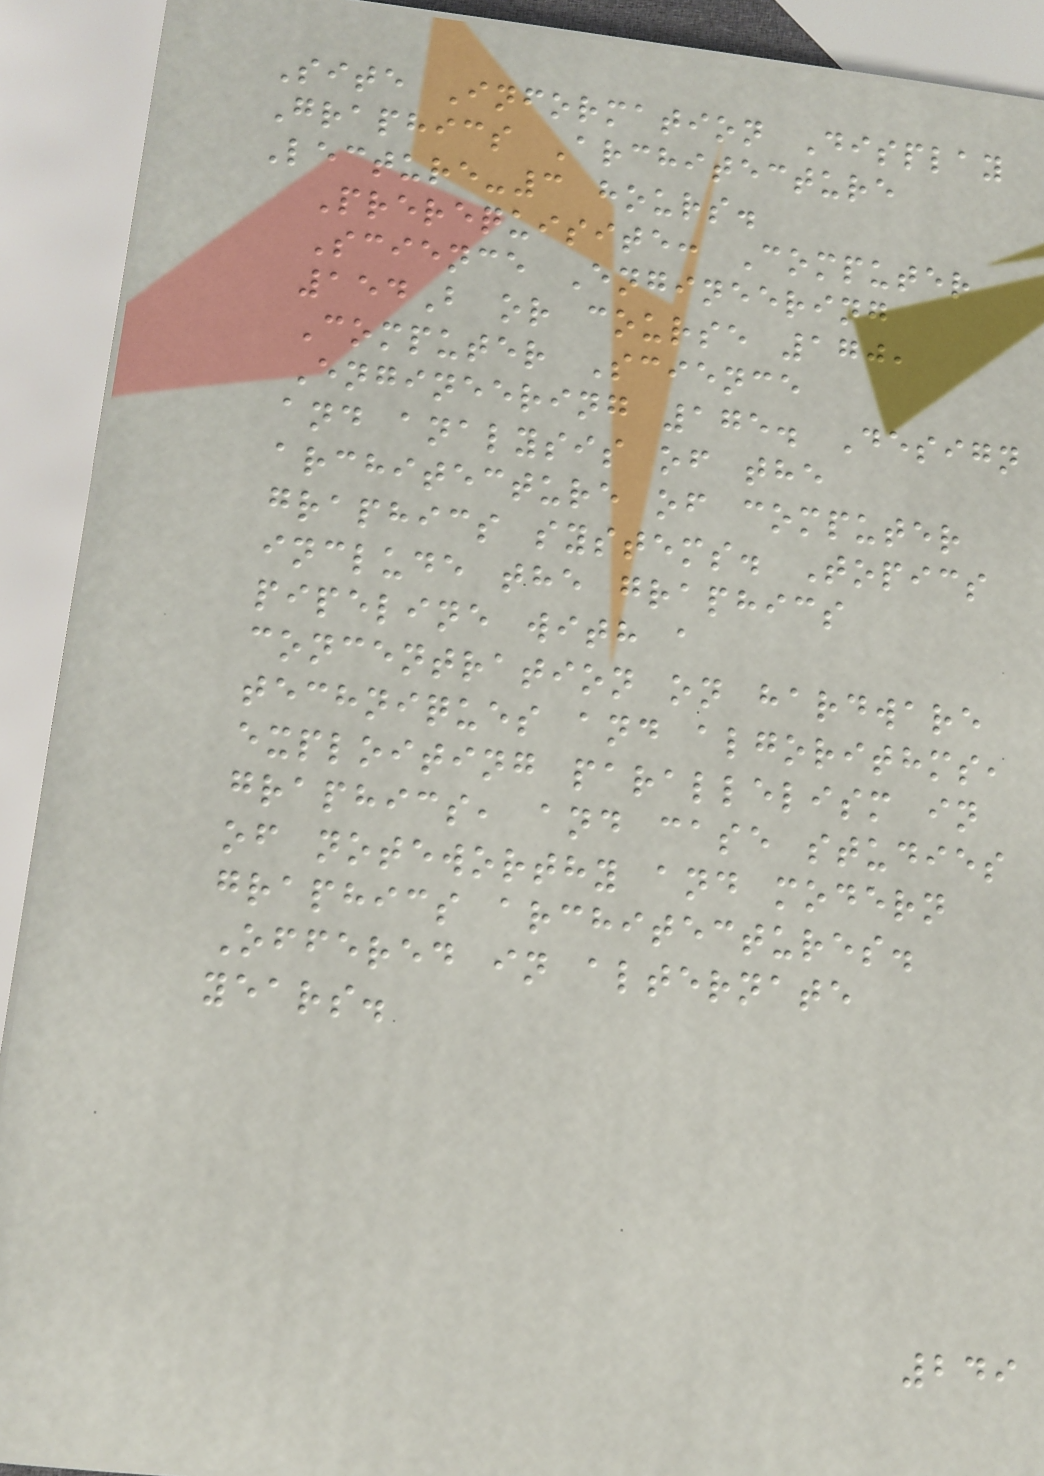Site Information Display
Graphics Architecture
Lecture-3 hours.
Prerequisite: Computer
Science Engineering
154B or course 170,
Computer Science
Engineering 175. Design
and analysis of the
architecture of computer
graphics systems. Topics
include the graphics
pipeline with a
concentration on hardware
techniques and algorithms,
exploiting parallelism in
graphics, and case studies
of noteworthy and modern
graphics architectures.
Offered in alternate
years.
249
